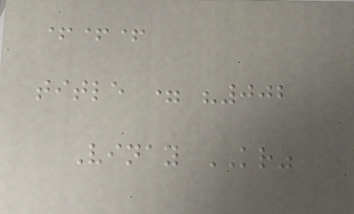+++
title = "002
Vinay KR"
